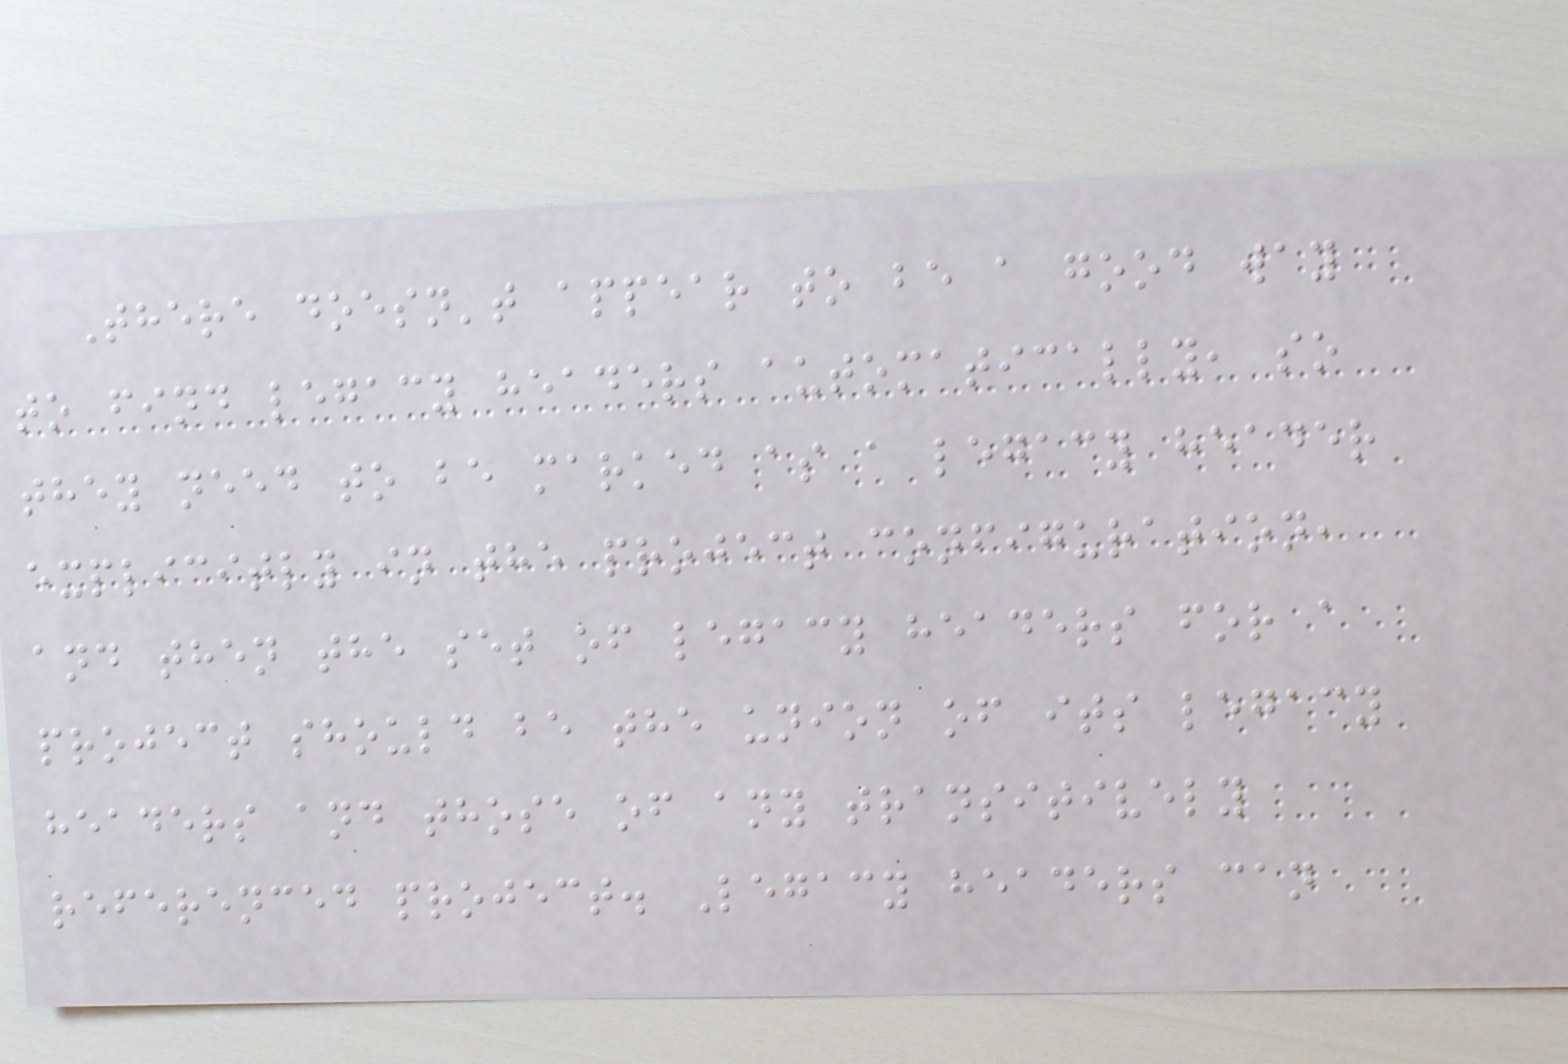There doesn't appear to be a good way
to find legacy headers automatically, so
they need to be marked as a legacy header
explicitly in the project configuration,
and then the set of legacy headers for a
project should be the union of its legacy
headers and those of any transitively
referenced project. Legacy headers can
